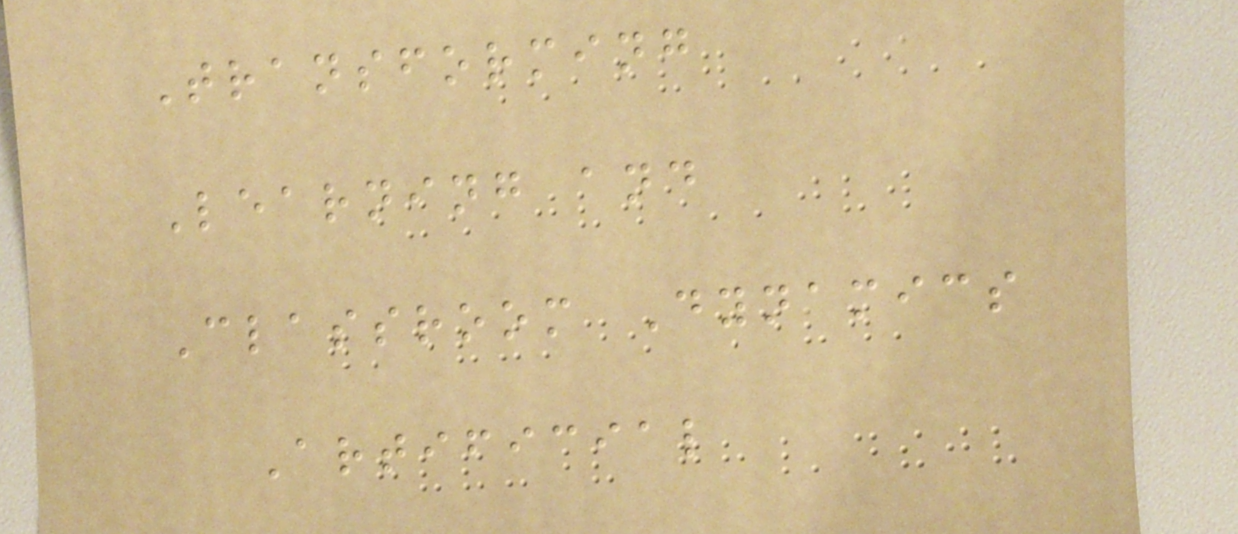Transforming
Learning and
Classroom Dynamics
Artificial
